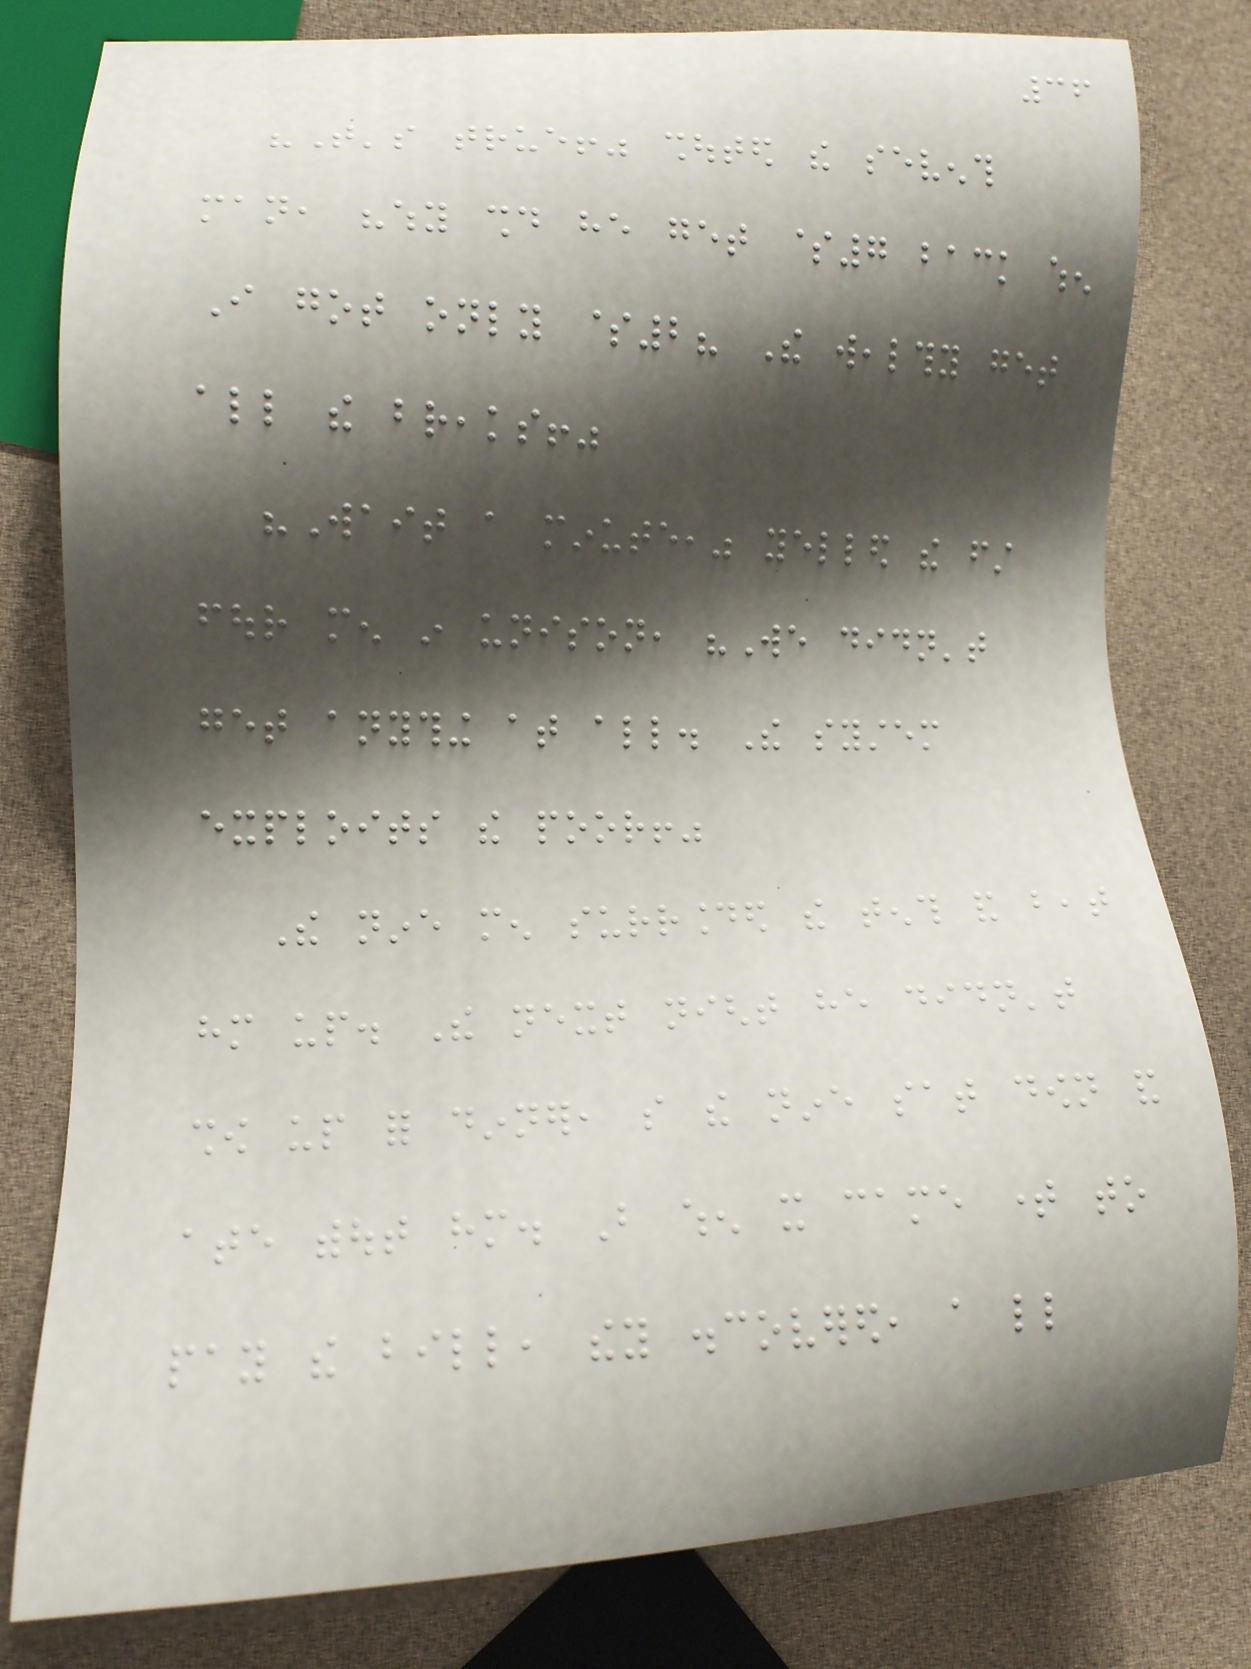36
"That's true!" shouted the seventh
man, "why should he get $7 back when
I got only $2? The wealthy get
all the breaks!"
"Wait a minute," yelled the first
four men in unison, "We didn't
get anything at all. The system
exploits the poor!"
The nine men surrounded the tenth and beat
him up. The next night he didn't
show up for dinner, so the nine sat down and
ate without him. But when it came time to
pay the bill, they discovered, a little
